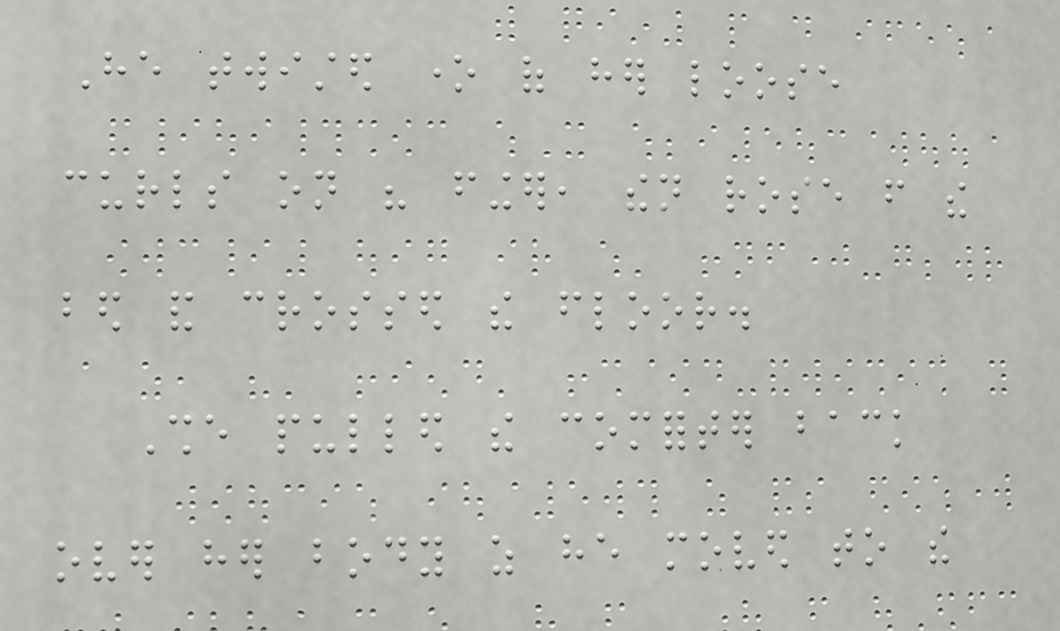He twisted one of her loose
curls on his finger, then rose from the
bed and crossed the floor.
She pulled the comforter back
over her body as he moved to the
